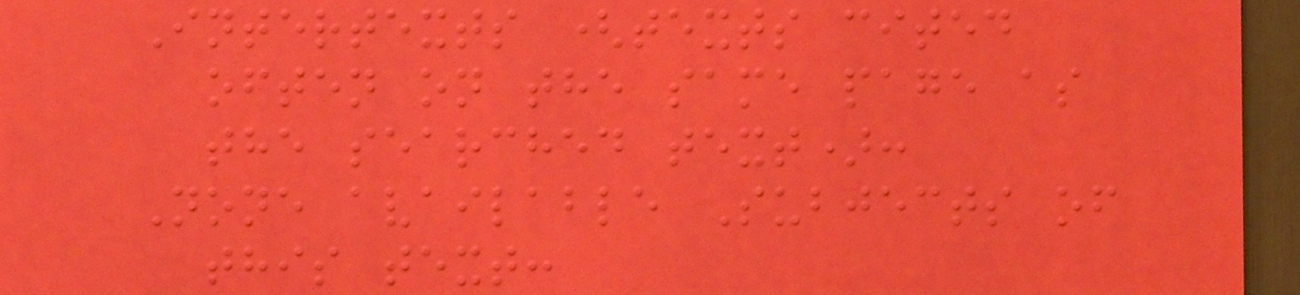Intertexts (texts cited
often on the same page as
the searched text):
None available Subjects of
this text:
